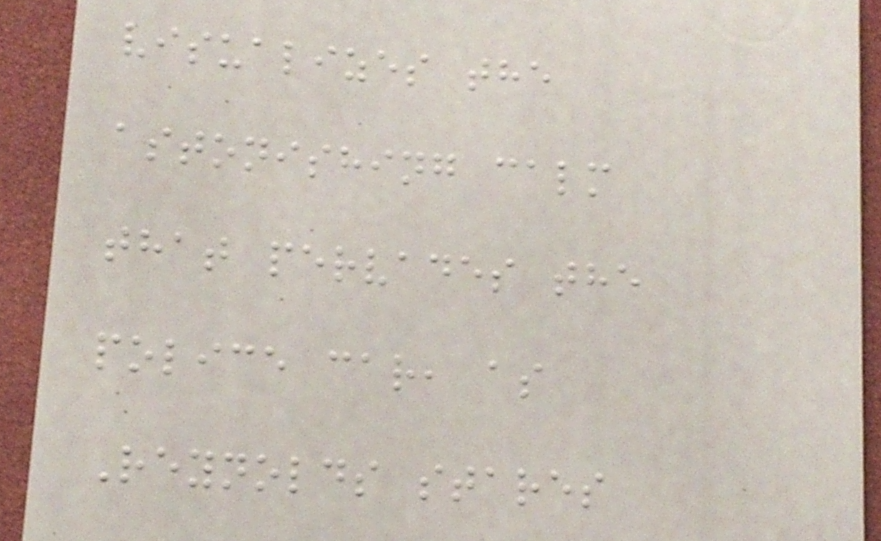visualizes the
astonishing calm
that pervades the
police car, as
Reynolds stares
